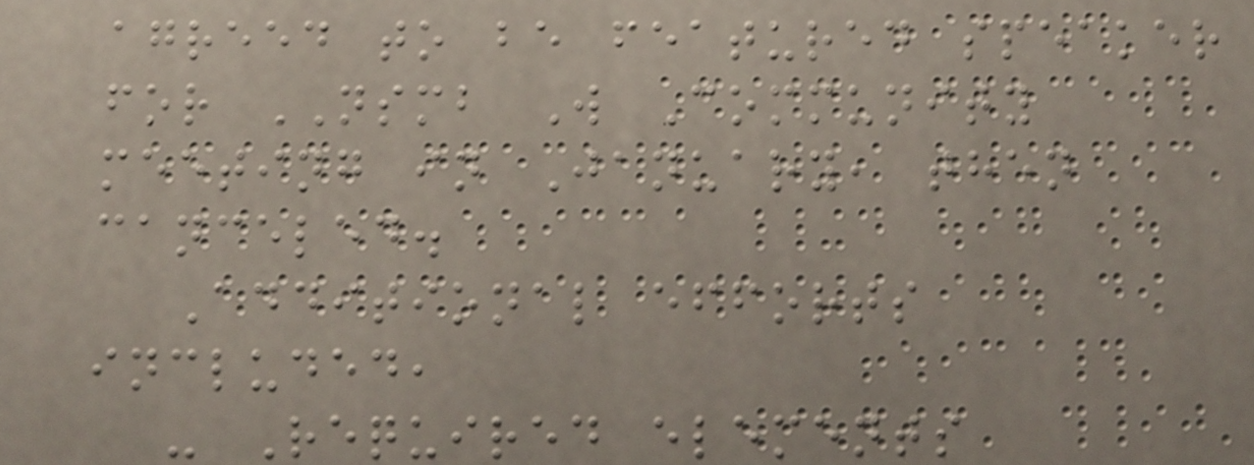agreed to be featured speaker
for NSMB W Community
meeting in January, then
canceled.
Additional efforts
included,
- Required elements
